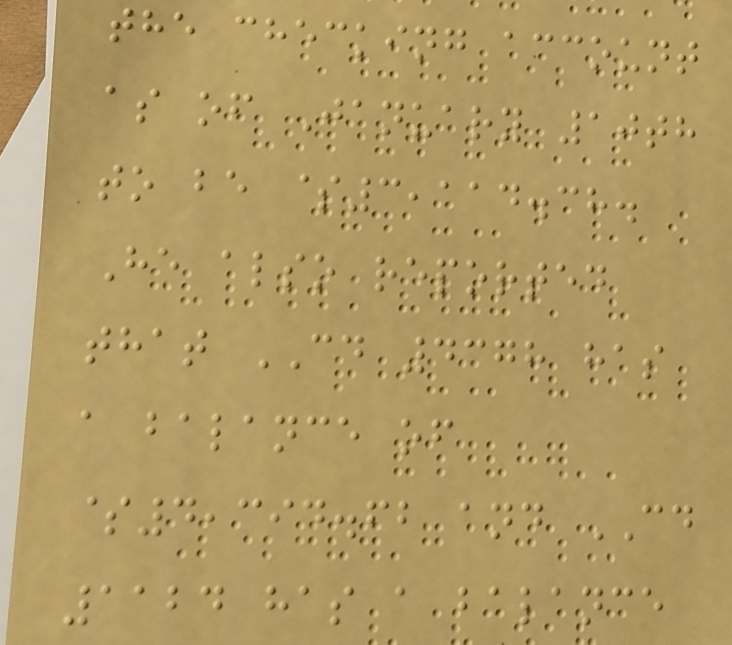the checking account
as of January 10th
to be $3,114.38.
He also reported
that CD 4378 has
a balance of
$4,394.62 and CD
1124 has a balance
